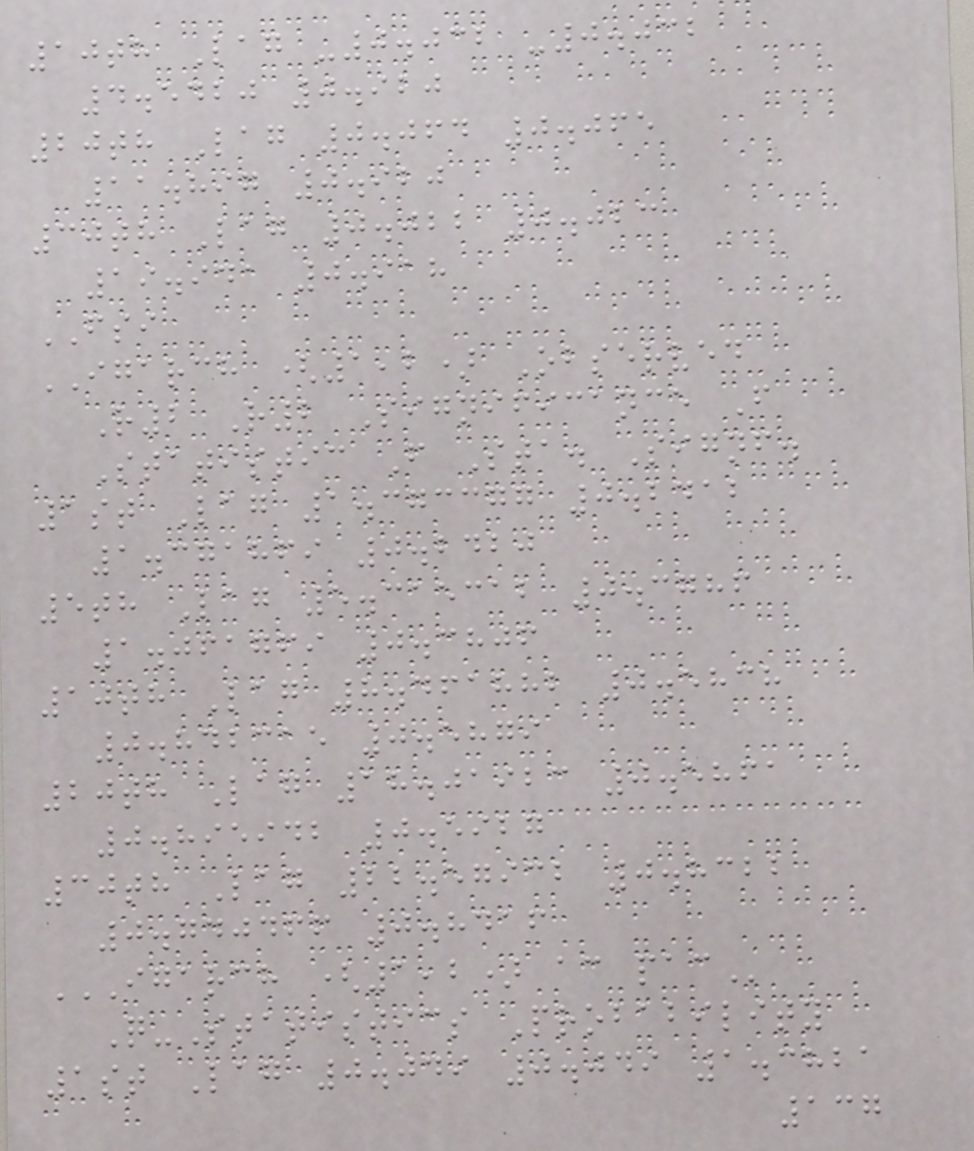10th Lag -0.032 -0.032
4.5420 0.920
20th Lag 0.064 0.065
11.897 0.920
30th Lag 0.022 0.023
19.941 0.918
FSI
IGARCH (1,2) Observed
R2 R2 Significance F
Statistic F Sta. Signf.
1st Lag 1.373377 0.2412
1.371869 0.2420
5th Lag 5.315312 0.3786
1.061769 0.3806
10th Lag 8.461882 0.5838
0.842315 0.5879
20th Lag 18.01923 0.5861
0.895942 0.5927
30th Lag 22.57932 0.8322
0.740466 0.8416
IGARCH (1,2) AC PAC
Q-Statistics Probability
1st Lag 0.049 0.049 1.3821
137
